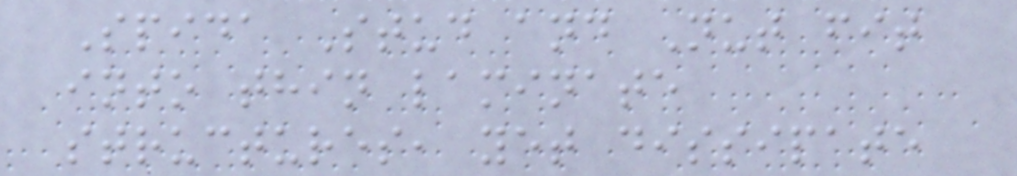Spida Stud and Nut fit
into thin laminate
structures, yet dissipate
